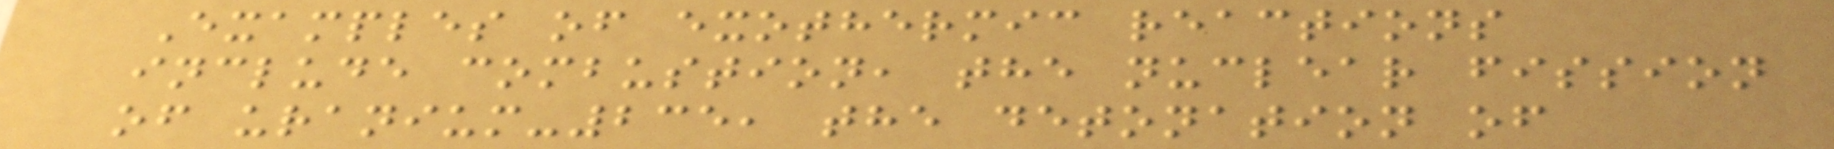Examples of exothermic reactions
include combustion, the nuclear fission
of uranium-235, the detonation of
